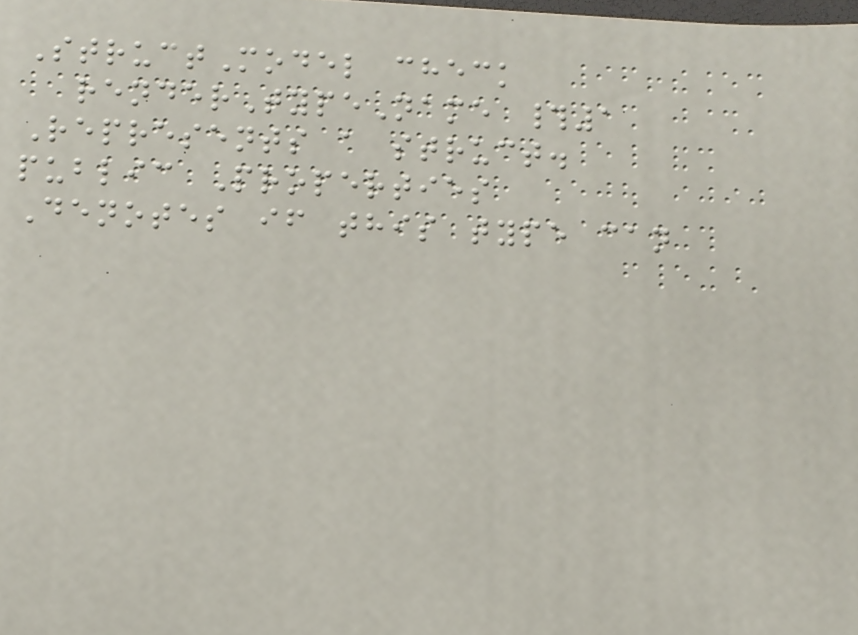StructModel check
renderTypeName #1
Represents a struct.
public Properties
Denotes if this type can
